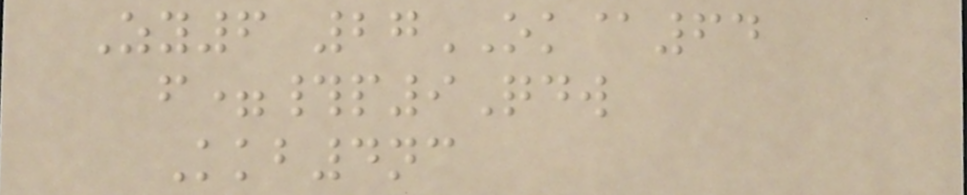Zy6 27OK@64
f=#p9Qdw
Kkb4nc
